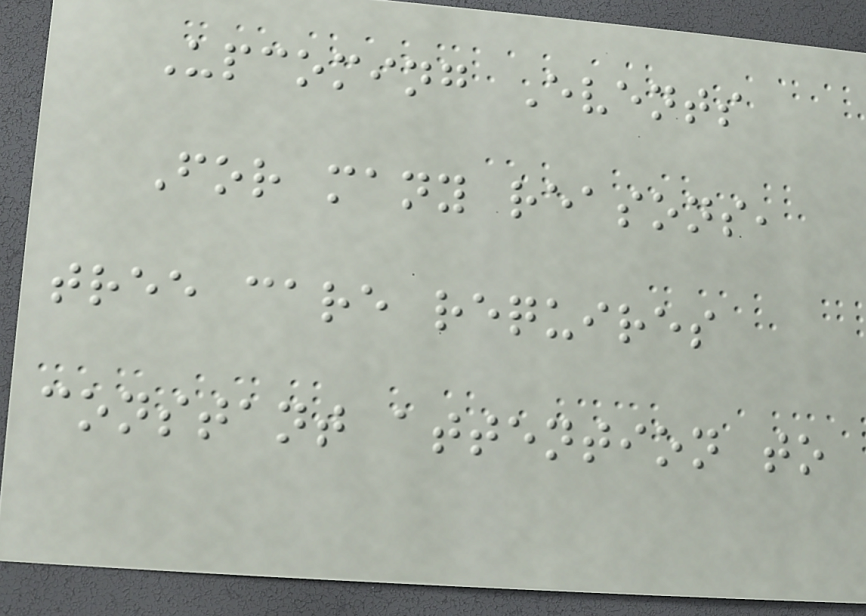Upcoming Events
For many reasons,
tree care requires
constant attention to
